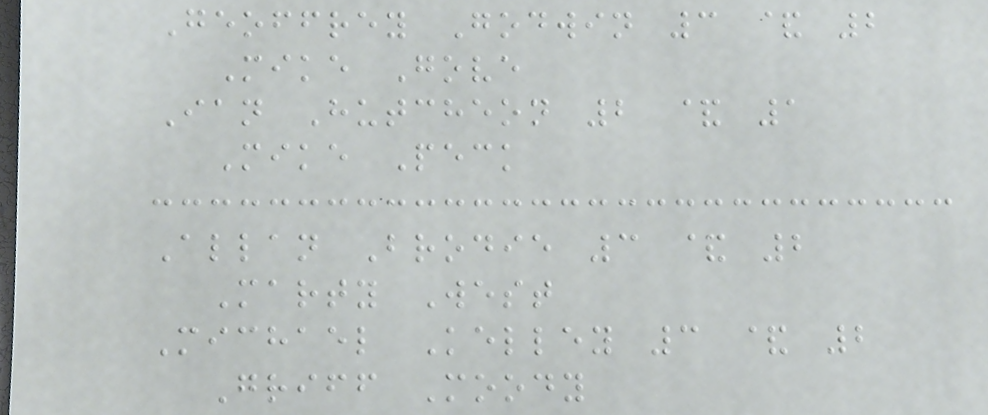Geoffrey Godwin 3 & 2
Mike Gove
Ian Hutcheon 2 & 1
Mike Peck
Allan Brodie 3 & 2
Marty West
Michael Kelley 3 & 2
Griff Moody
